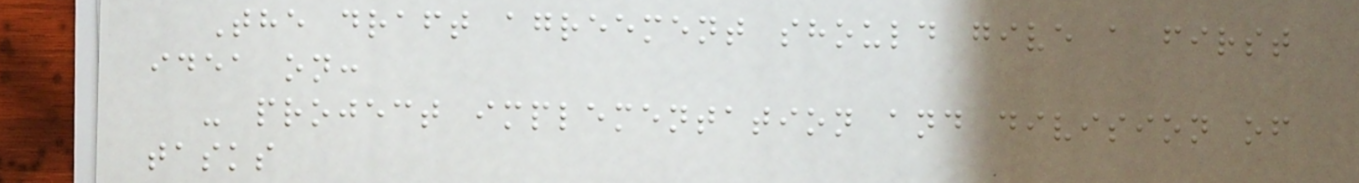The draft agreement should give a first
idea on:
- project implementation and division of
tasks
